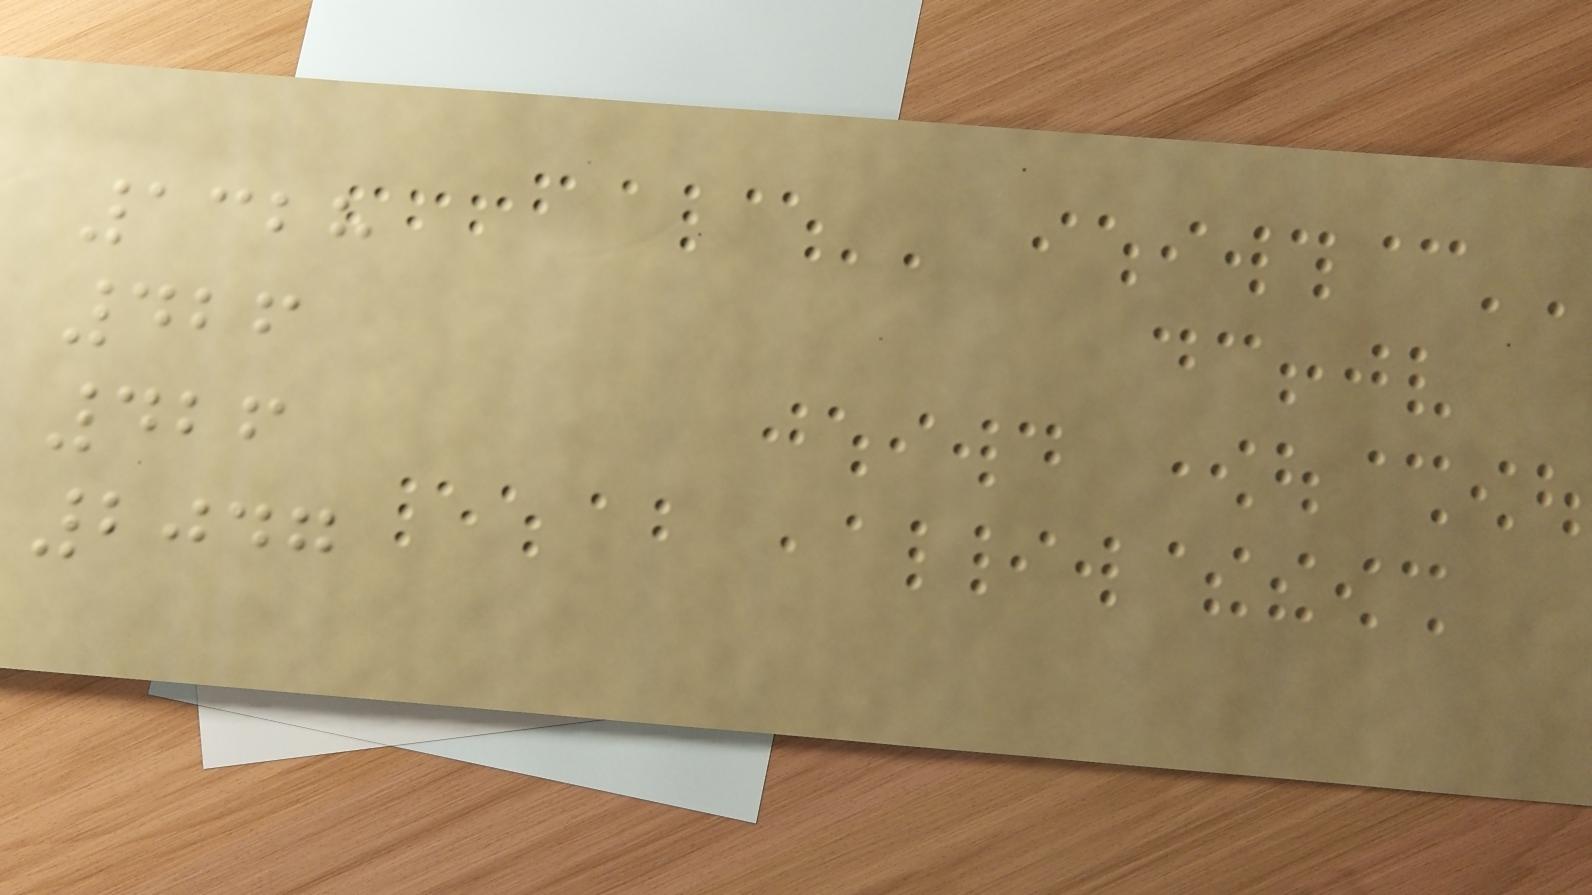1328
426
426
2047
